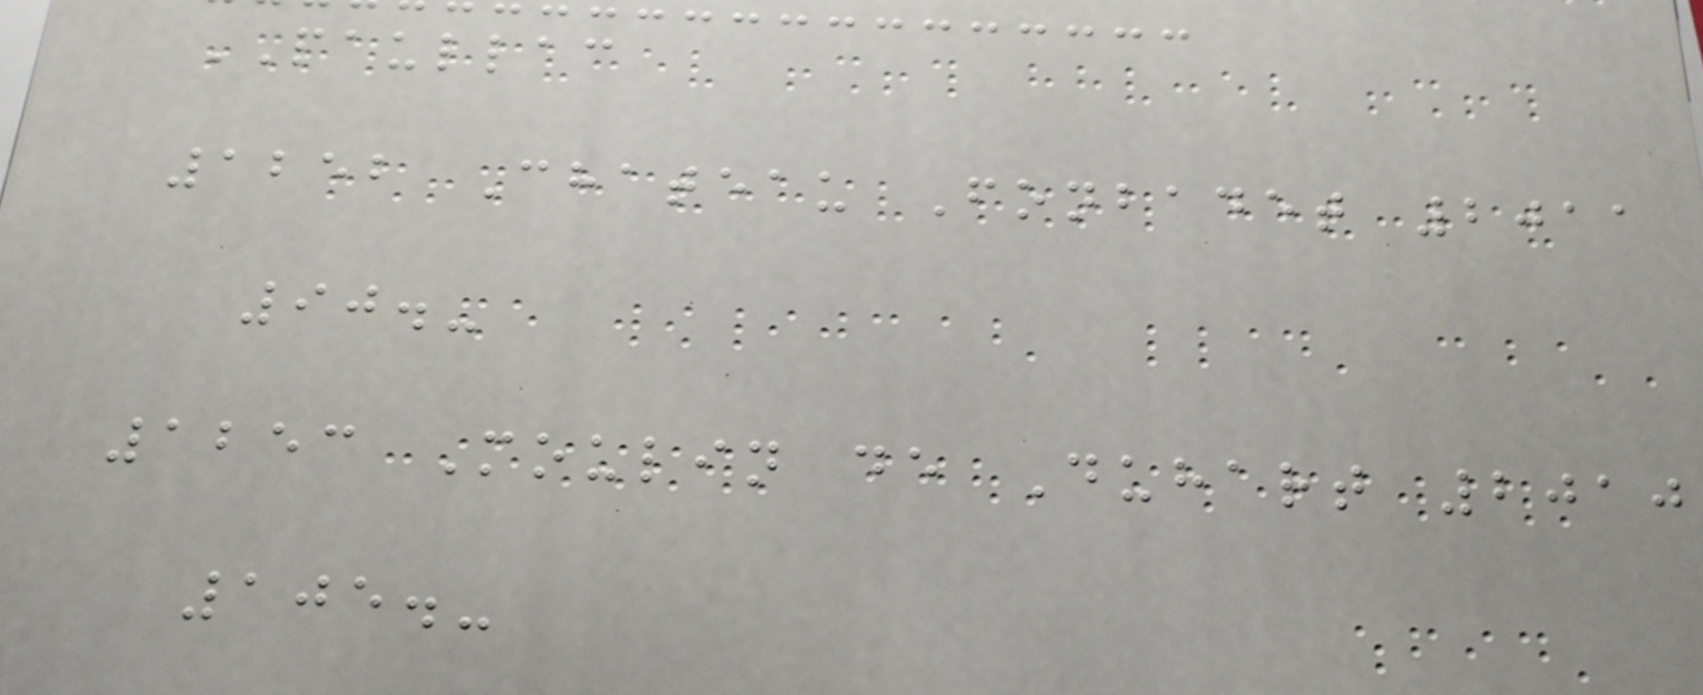PAULLAC
1252 Chateau Fonbadet 2011
90.-
1253 Moulin de Duhart 2010
105.-
